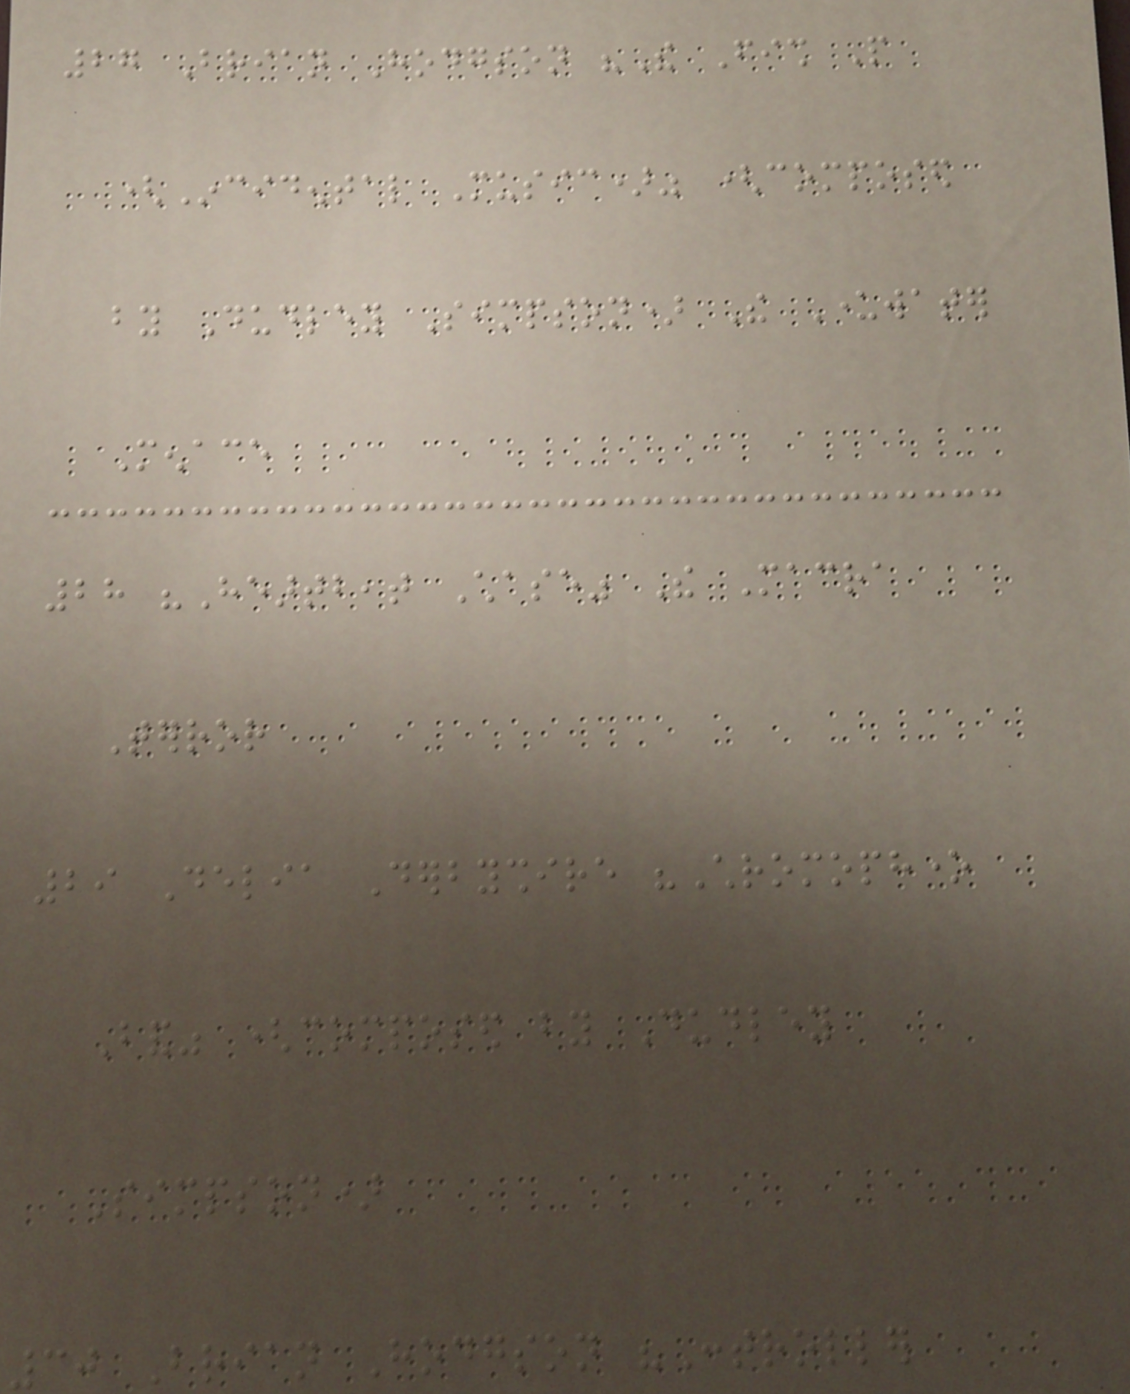27 Brian Hodgson "The Fish People
(Incidental Music)" (composed
by Dudley Simpson) The Underwater
Menace
28 "Heartbeat Chase" The Macra
Terror
29 Delia Derbyshire "Chromophone
Band" (composed by Dudley
Simpson)
30 Brian Hodgson "Controller
